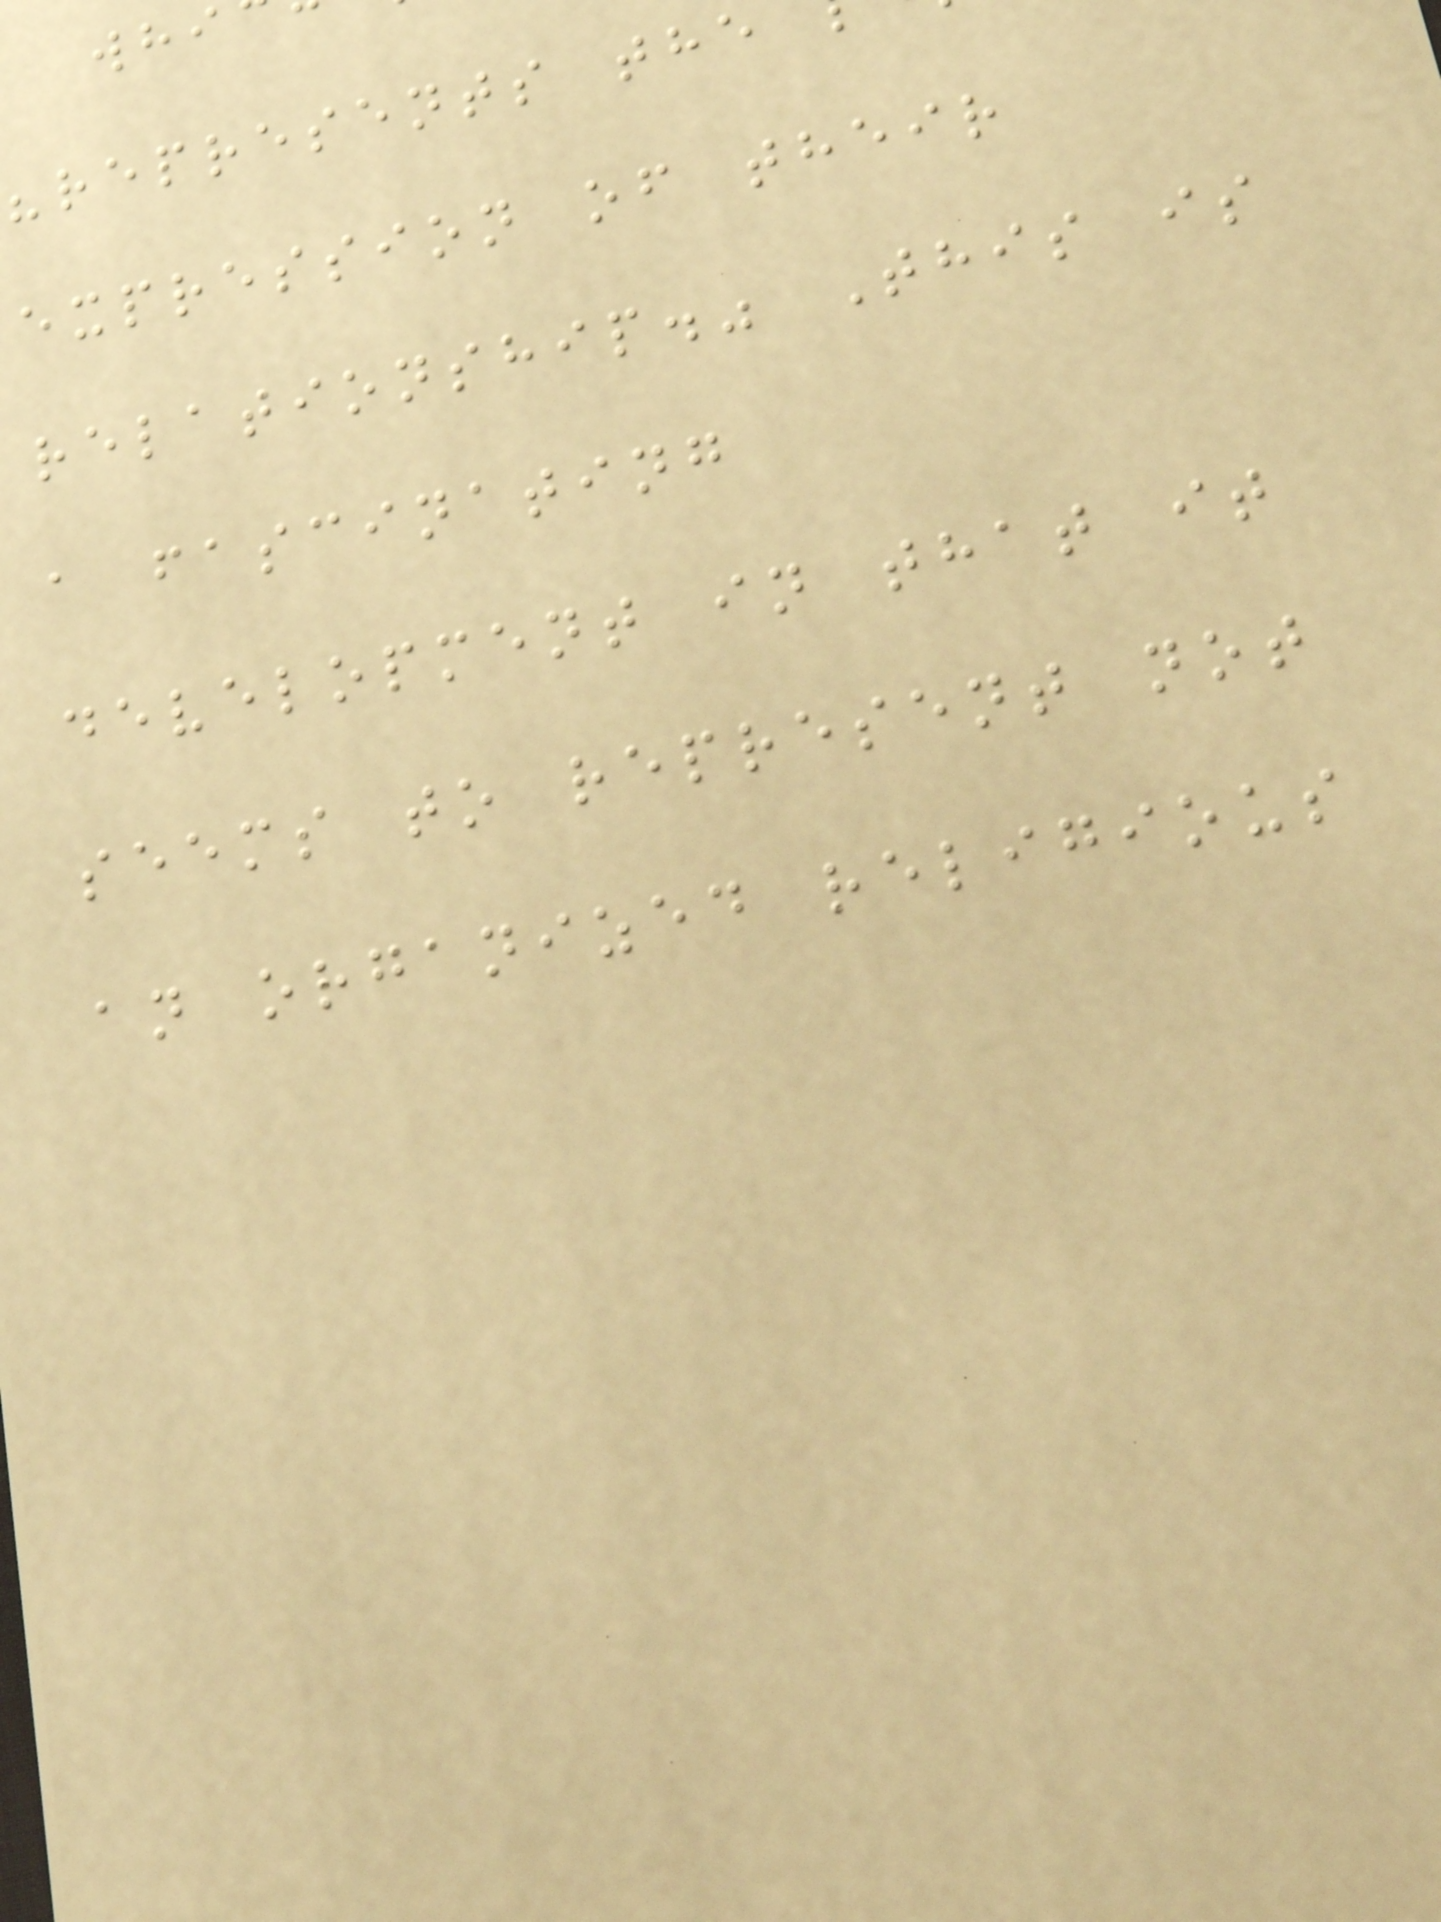"represents the
expression of their
relationship." This is
a fascinating
development in that it
seems to represent not
an organized religious
